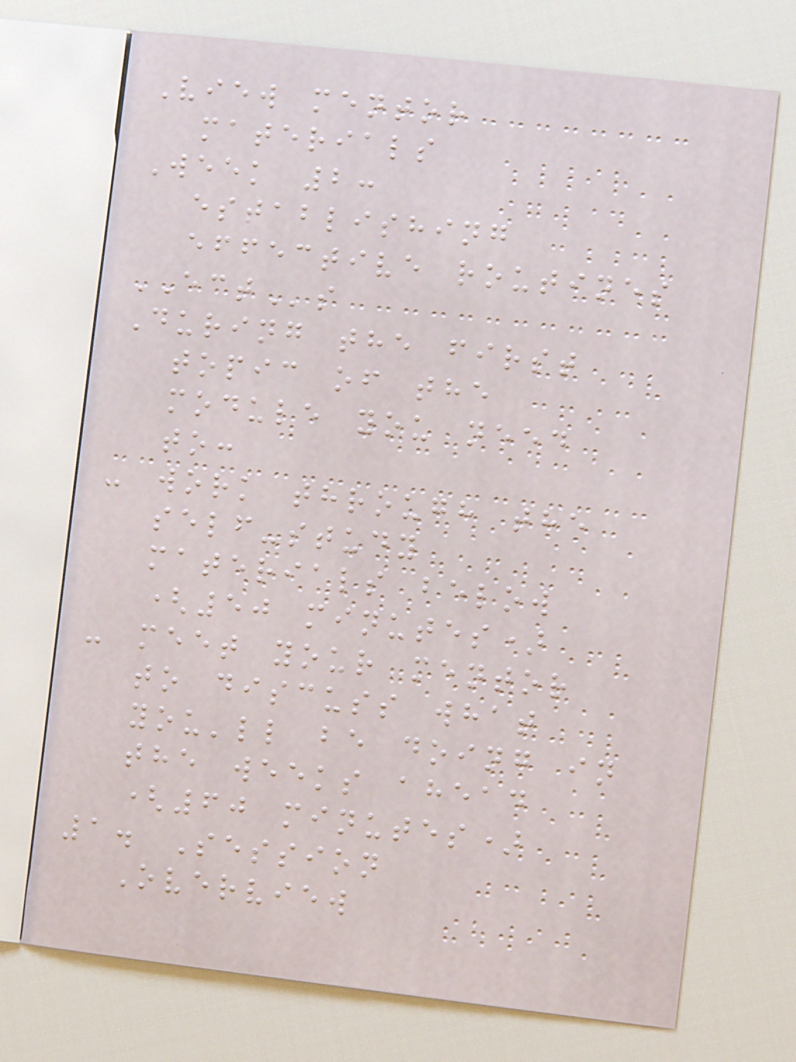View mentor
materials
Week 2:
establishing
effective routines
ECTs
During the first
topic of the
module you need
to:
- work through the
self-study
materials below
(50 minutes)
- meet your mentor
to discuss what
you'll be doing in
the weeks ahead
(60 minutes)
1. Session
Overview
